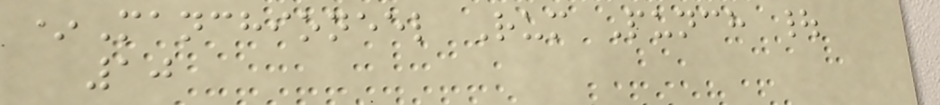*Manchioneel Rum Punch |
10
